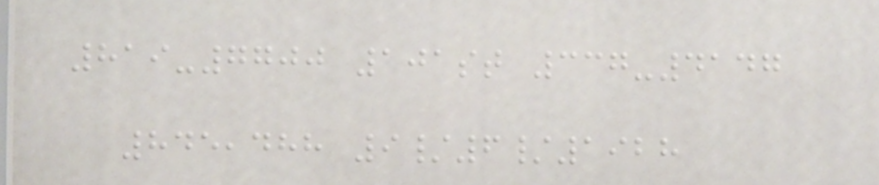819-7700 101st 337-4147
845,488 9/6/1928
